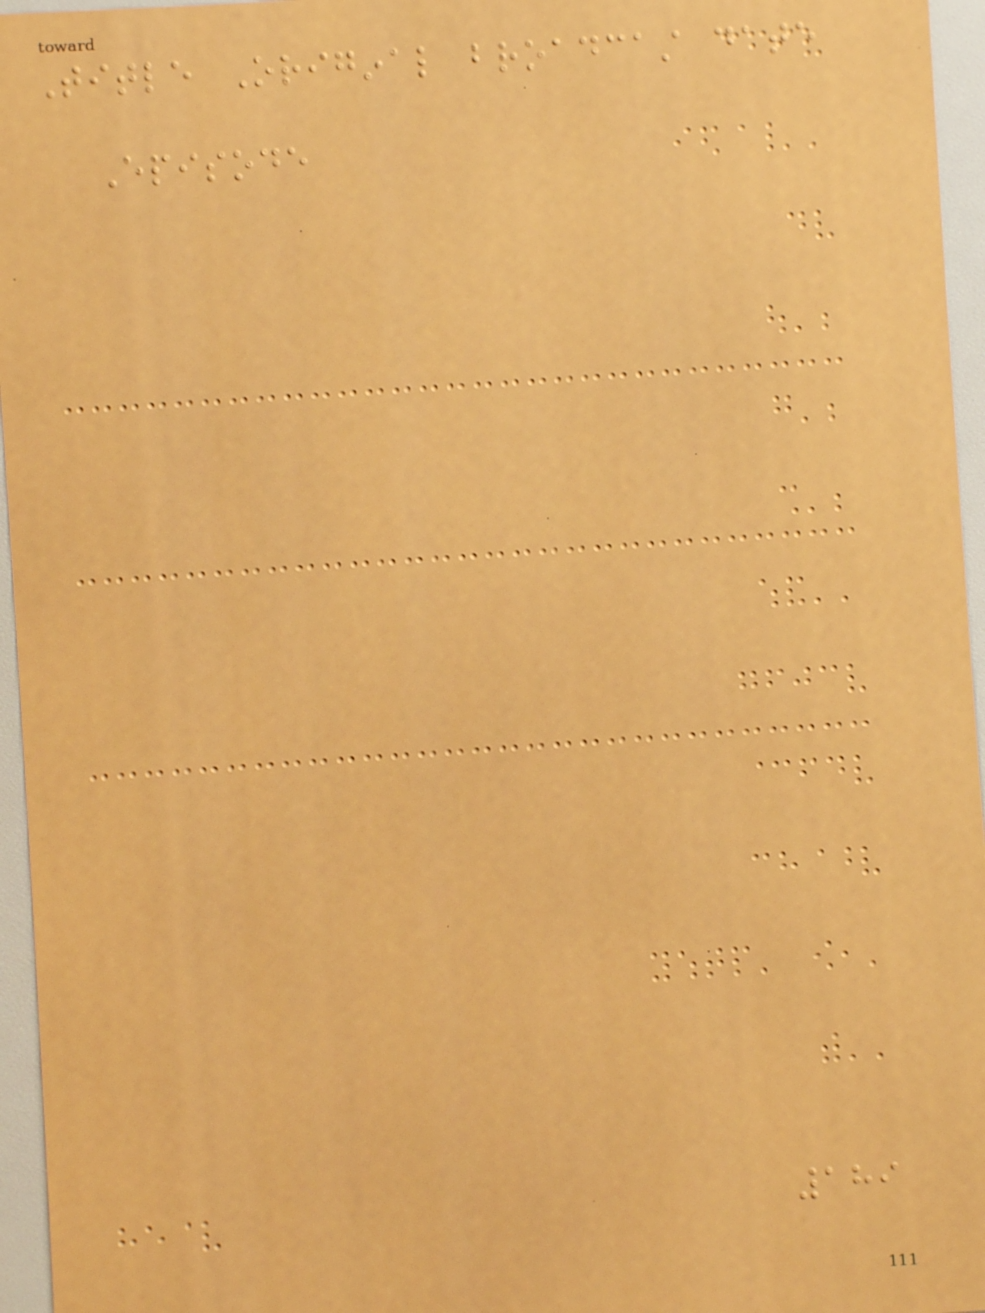Title Original broadcast date
Episode
189
